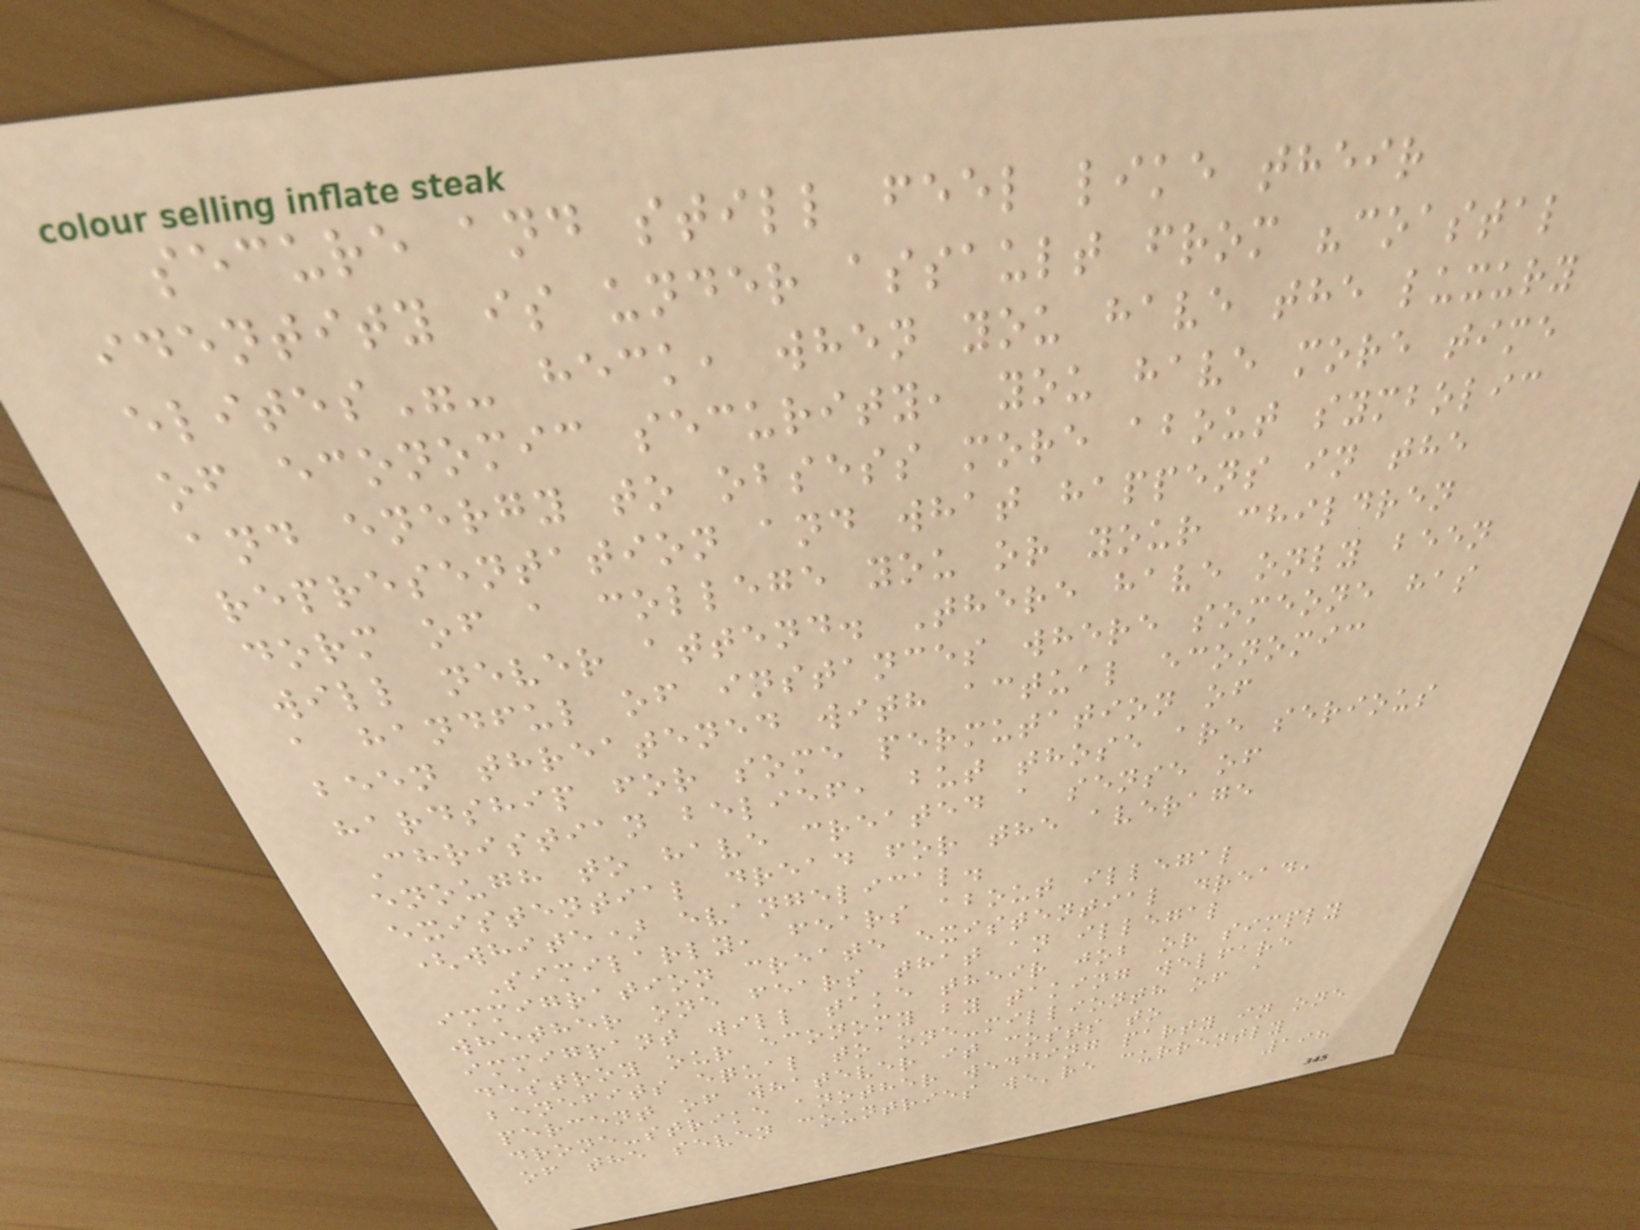secure and still feel like their
identity is under assault from "coastal
elites"- heck, when you have the luxury
of economic security, you have more time
and energy to obsess more about symbolic
representation and what happens in the
dorm of a college you or your children
will never attend. There have only been
a handful of instances where someone has
been threatened with actual economic
hardship for some permutation of
Christian belief, but those are serious
enough to have created a sense of
existential dread for the average
(white) evangelical.
Similarly, fears about illegal
immigration create existential dread,
whether one fears that an illegal
immigrant will take their job or simply
destroy our economy by taking welfare
benefits equal to one-millionth of a
percent of whatever it costs to
drone-strike another wedding party in one
of the seven countries we're currently
198
